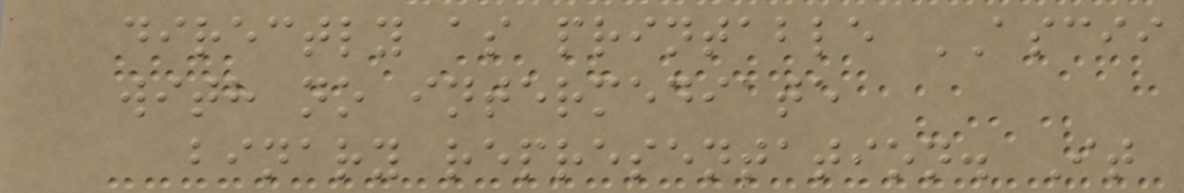directly as printable ASCII
with no intermediate
binary representation. It
